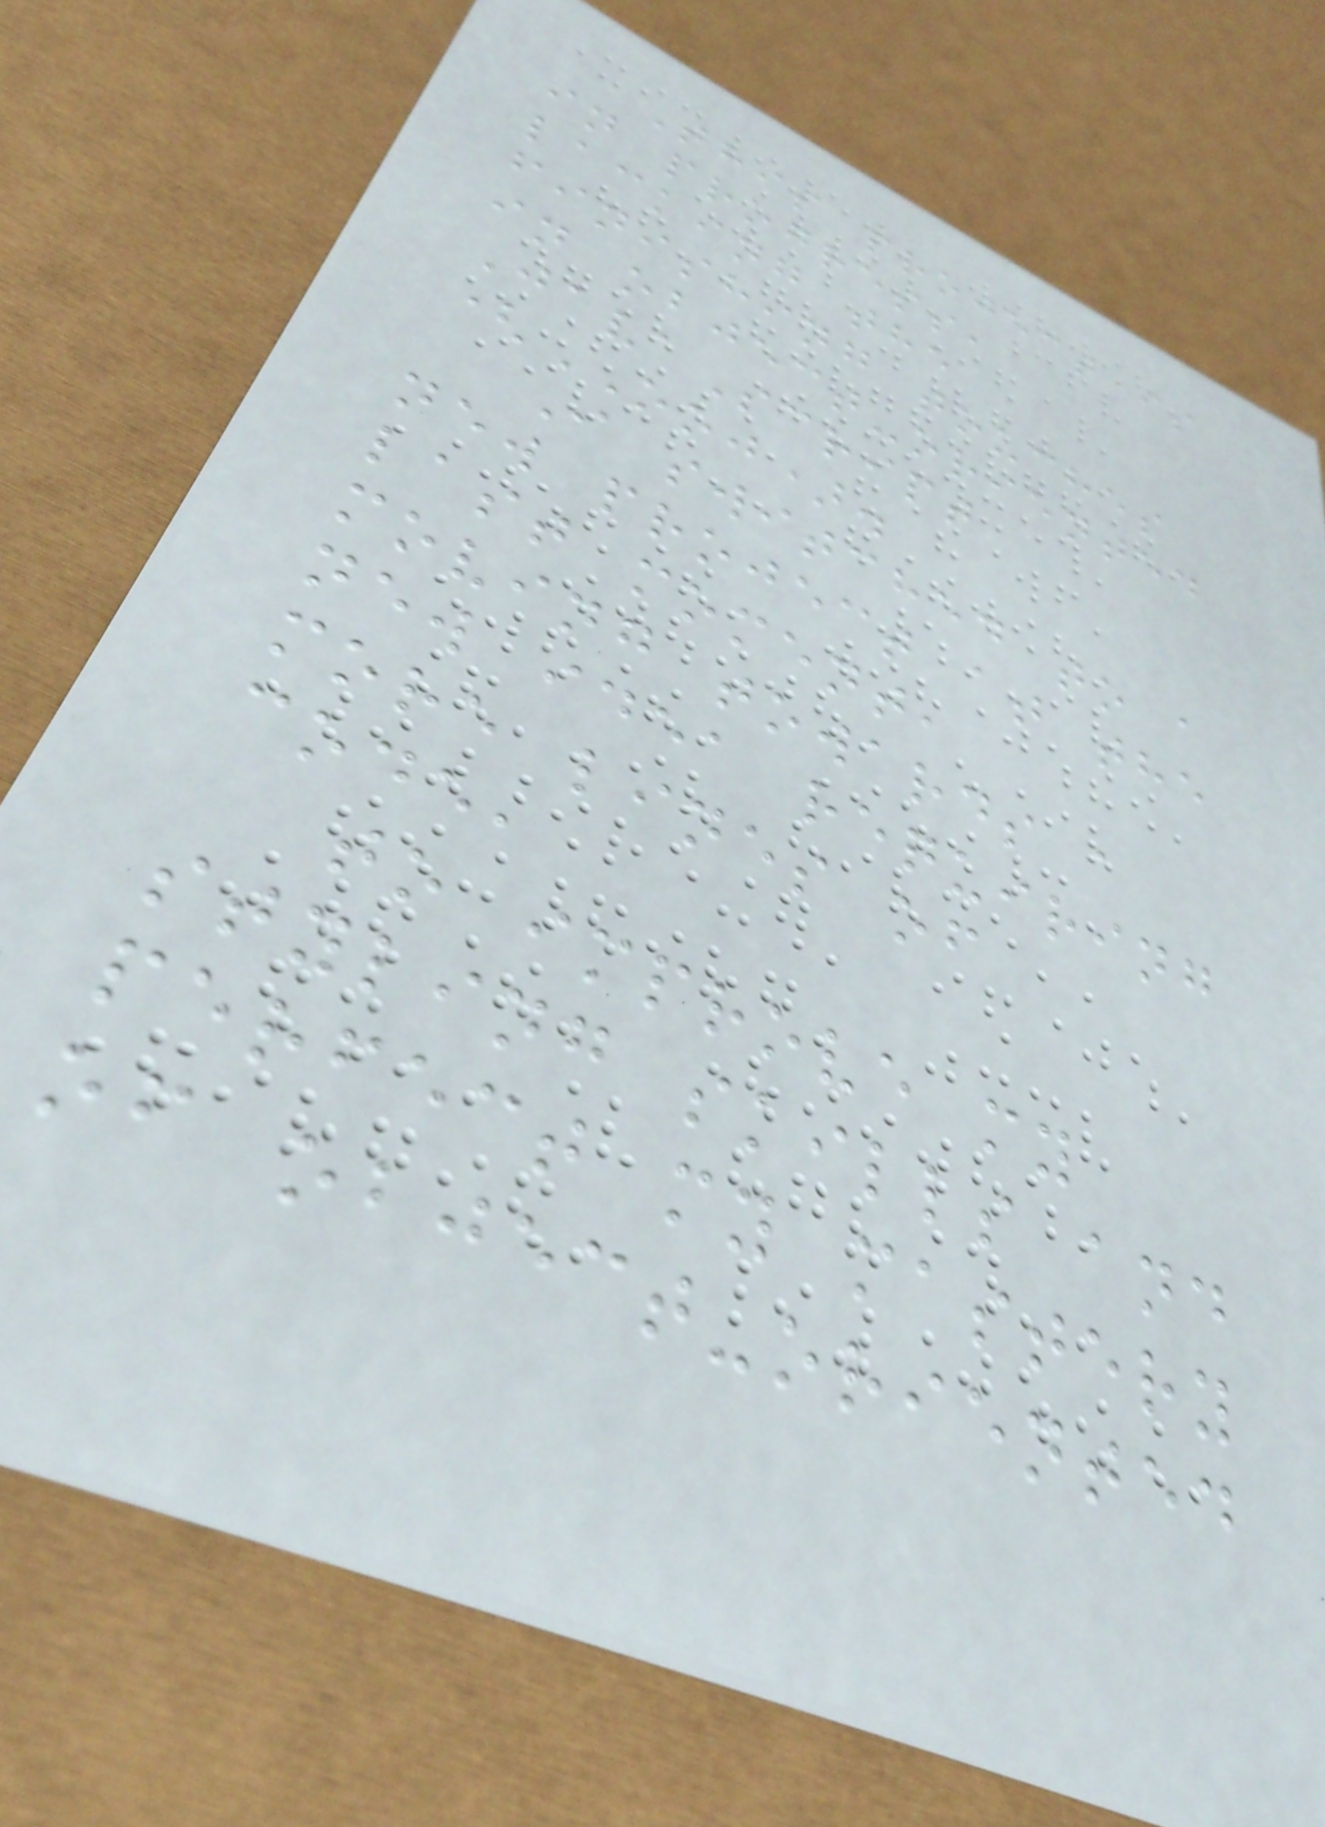This project is
in progress,
lacking the
finishing touches
in object-oriented
JavaScript
(OOJ).
I switched to a
new project at the
last moment,
moving towards a
new idea requiring
more lines of
code,
to improve my
styling skills and
perfect my mastery
of object-oriented
